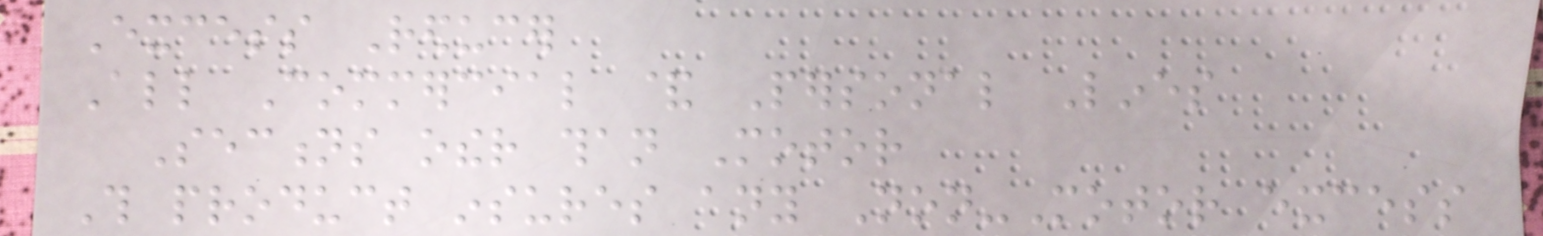Excess Reducer
All Commercial & Personal Lines
Sections other than Motor
This product insures any Non-Motor excess
